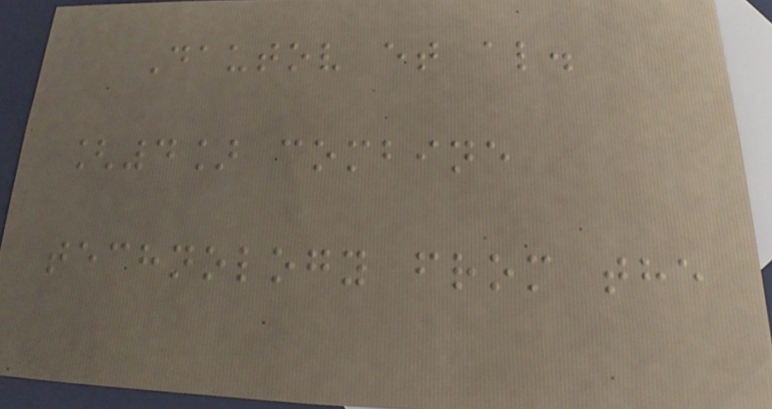Dautov et al.
[4] combine
technology from the
